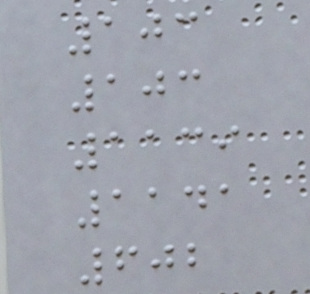103
103
1139
1141
602
